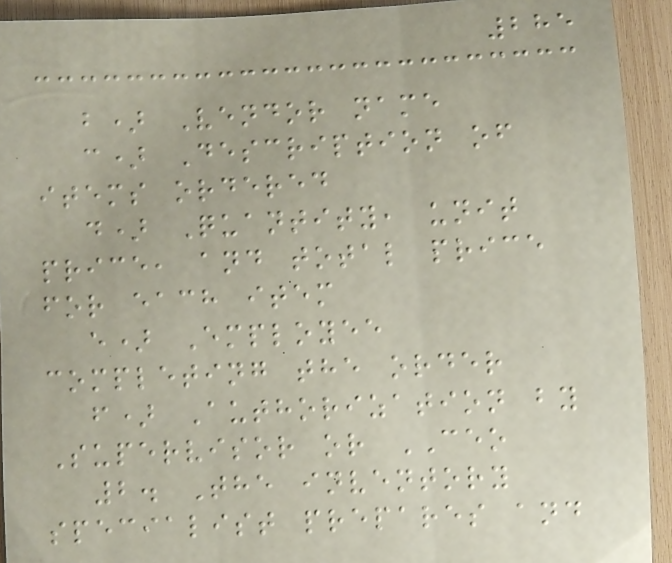285
b) Vendor name
c) Description of
items ordered
d) Quantity, unit
price, and total price
for each item
e) Employee
completing the order
f) Authorization by
Supervisor or CEO
2. The inventory
specialist prepares and
